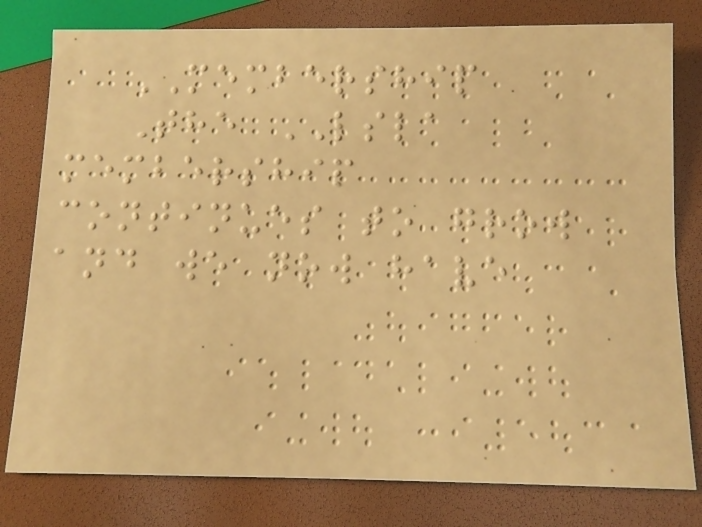MEMBERSHIP
The LSLA
membership
continues to grow
and we now have
